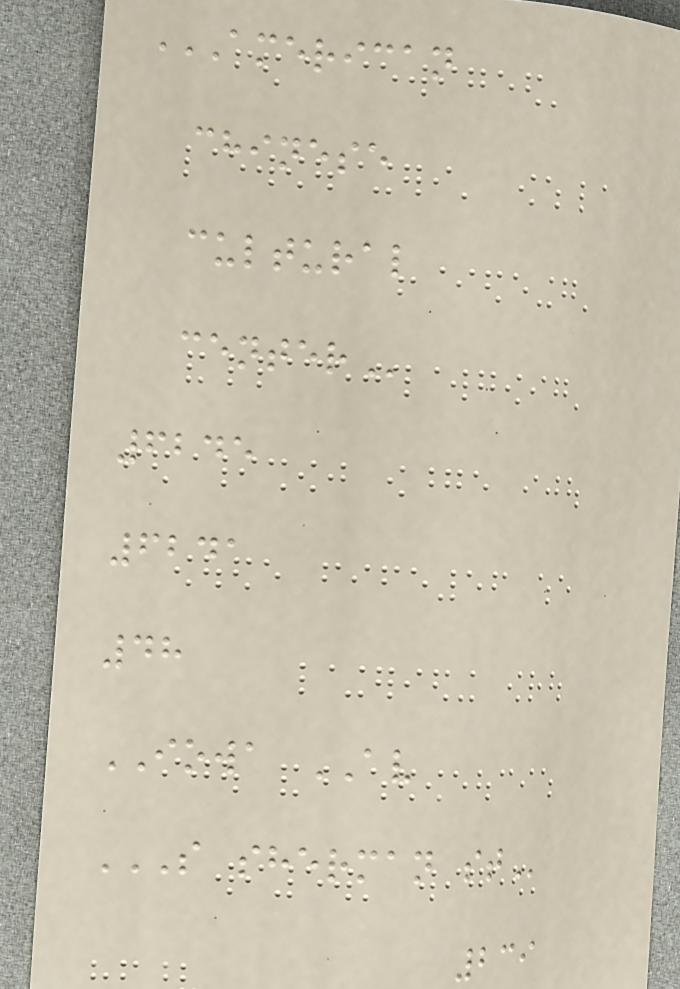AMERICAN
CHINESE
CULTURAL
CENTER
6245
6241
48
IOWA AV
S SHERMAN ST
239
